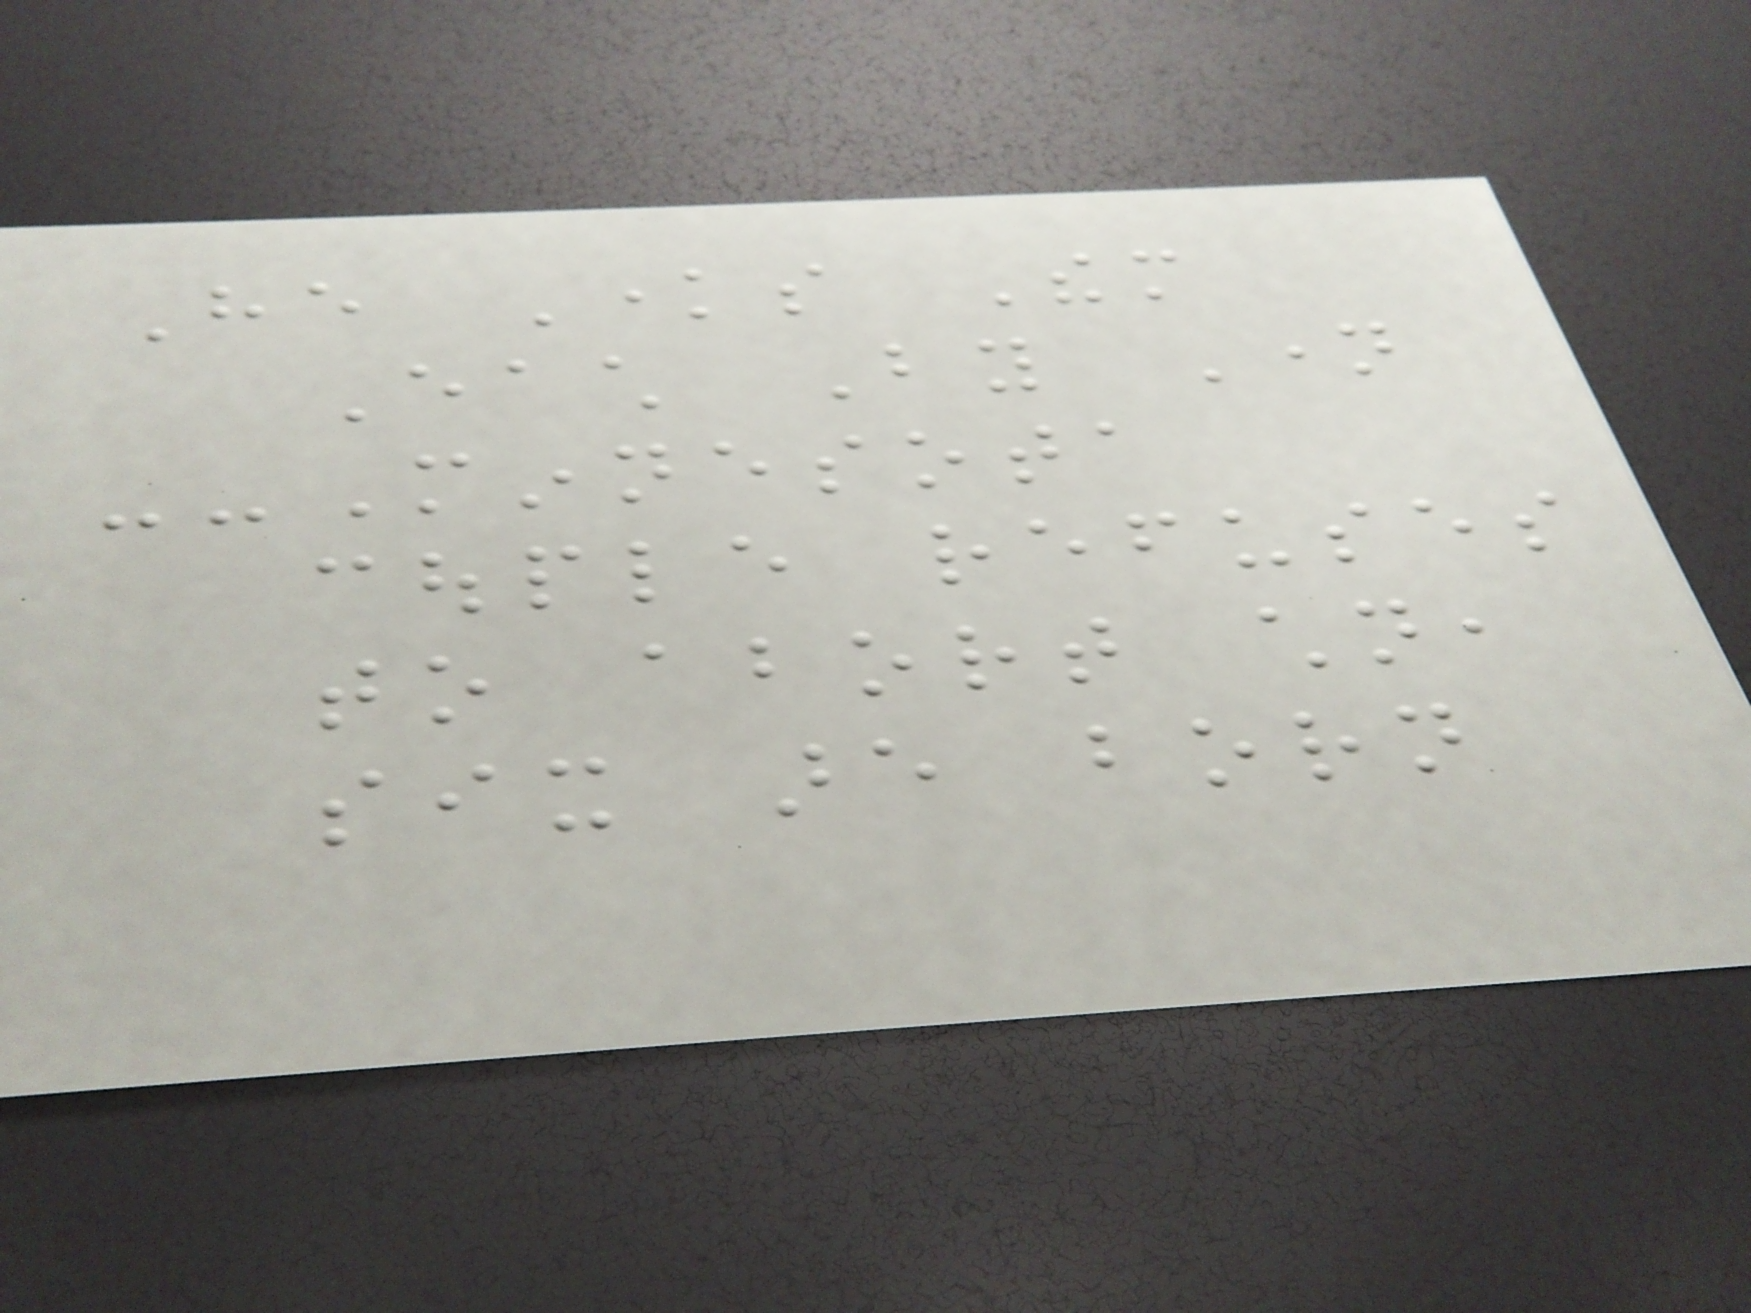He Knows Them
Each By Name
--Minnesota
couple refuses
to abort children,
six are born
